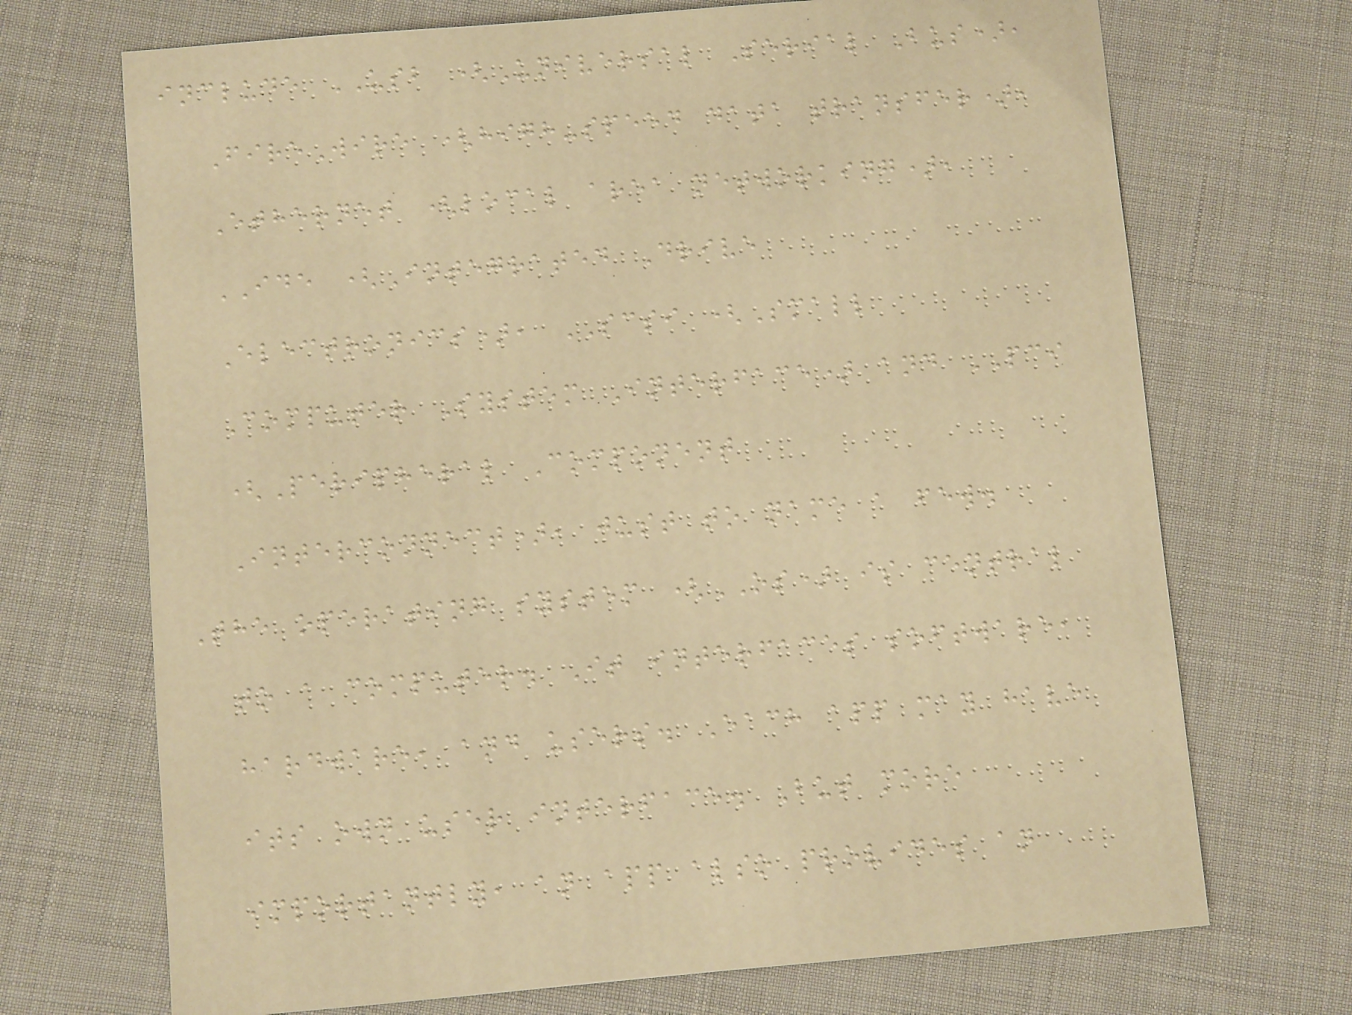include USB (Universal Serial Bus),
FireWire (high-speed data transfer),
Ethernet (local area networking),
IDE (Integrated Drive
Electronics), SCSI (Small
Computer System Interface) and PCI
(Peripheral Component
Interconnect), just to name a few.
The operating system (OS) is central
to a computer. It interfaces software,
hardware, and users. Each app may have
its own user interface. But more
importantly, an app also provides an
